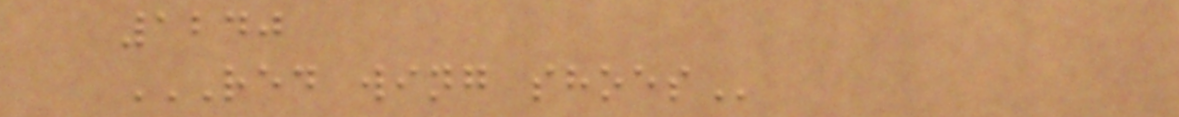1240
RED WING SHOES
